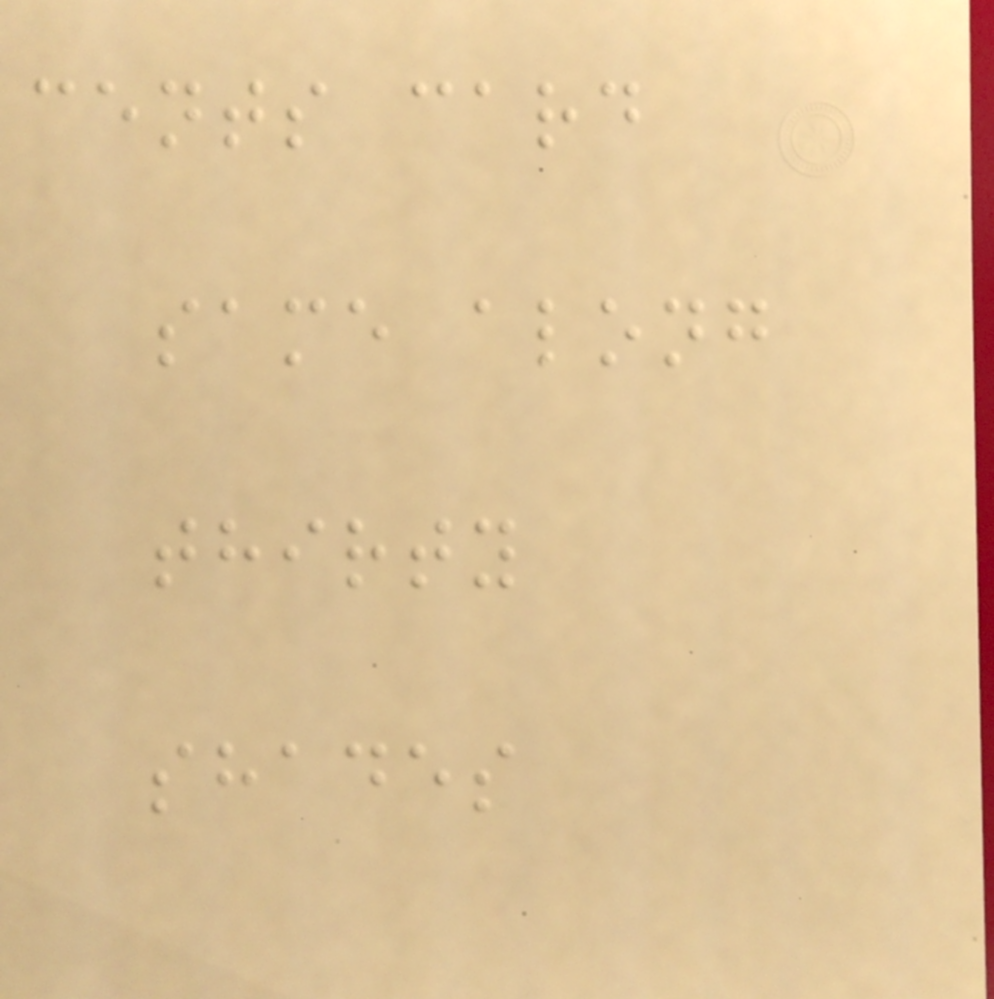cents card
same along
thirty
shades
